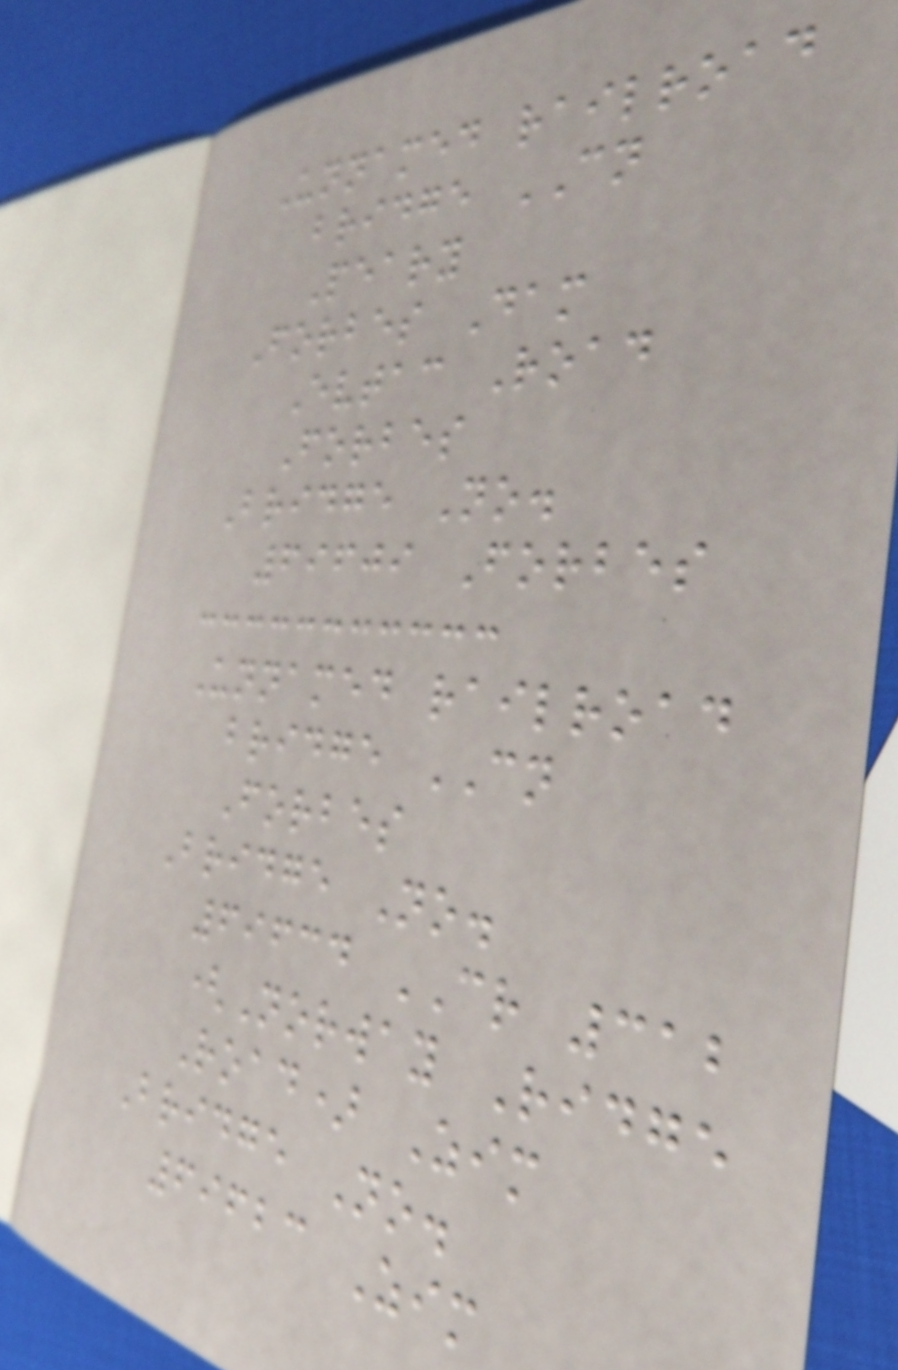Unnamed railroad
bridge CN
Peary
Forbes Dam
Evtac Road
Forbes
Bridge No.
69609 Forbes
Unnamed railroad
bridge CN
Forbes
Bridge No.
69634 CR 312
(Norway Ridge
Road) Zim
Bridge No.
69623 Zim
